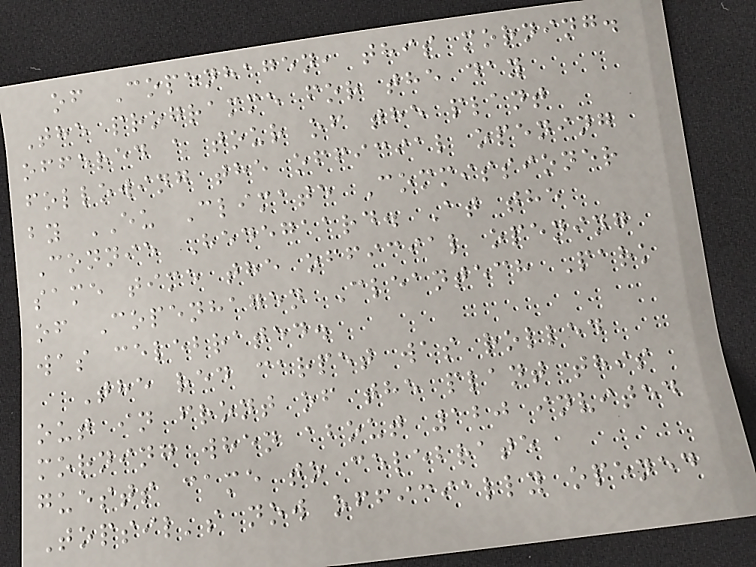of Copenhagen, this morning.
The programme for the day
offered a tour of the plant
following the official opening
by EU Climate Commissioner
Connie Hedegaard. At the
same time the official opening
of Copenhagen Cleantech Park
was celebrated.
The red carpet was rolled
out in front of the plant this
morning when about 120 invited
guests came to celebrate
Topsil's now officially opened
